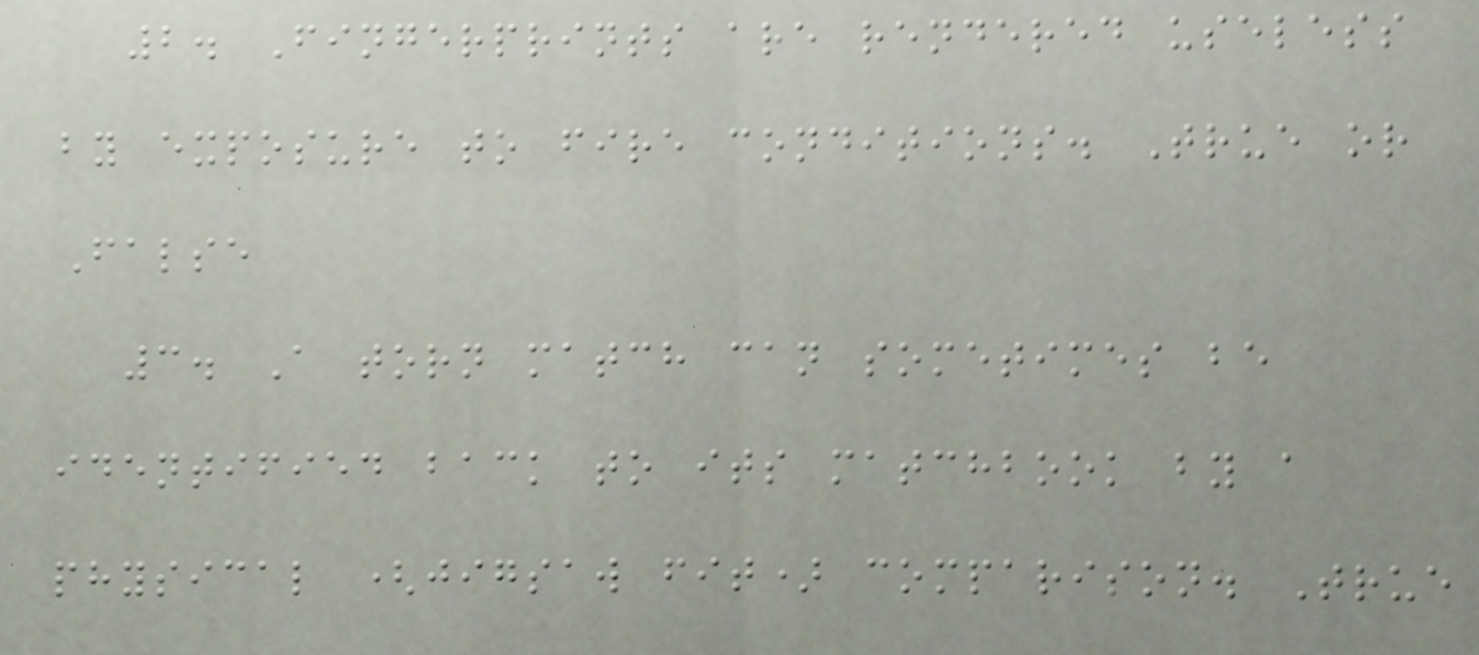2. Fingerprints are rendered useless
by exposure to fire conditions. True or
False
3. A torn match can sometimes be
identified back to its matchbook by a
physical (jigsaw fit) comparison. True
